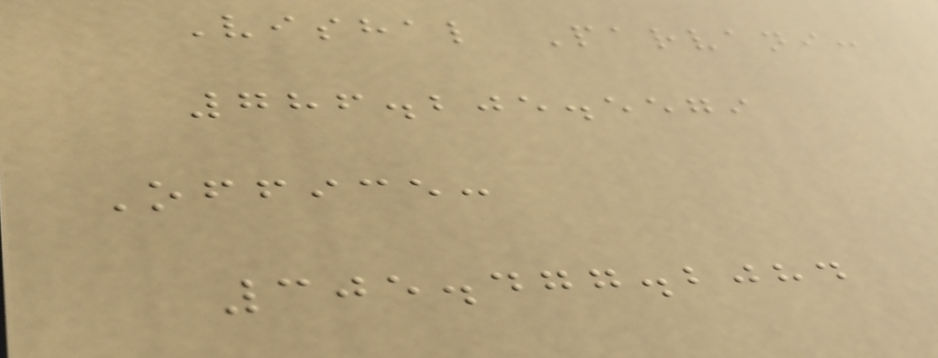Vishal Parvani:
786.205.5579
Office:
305.477.2084
